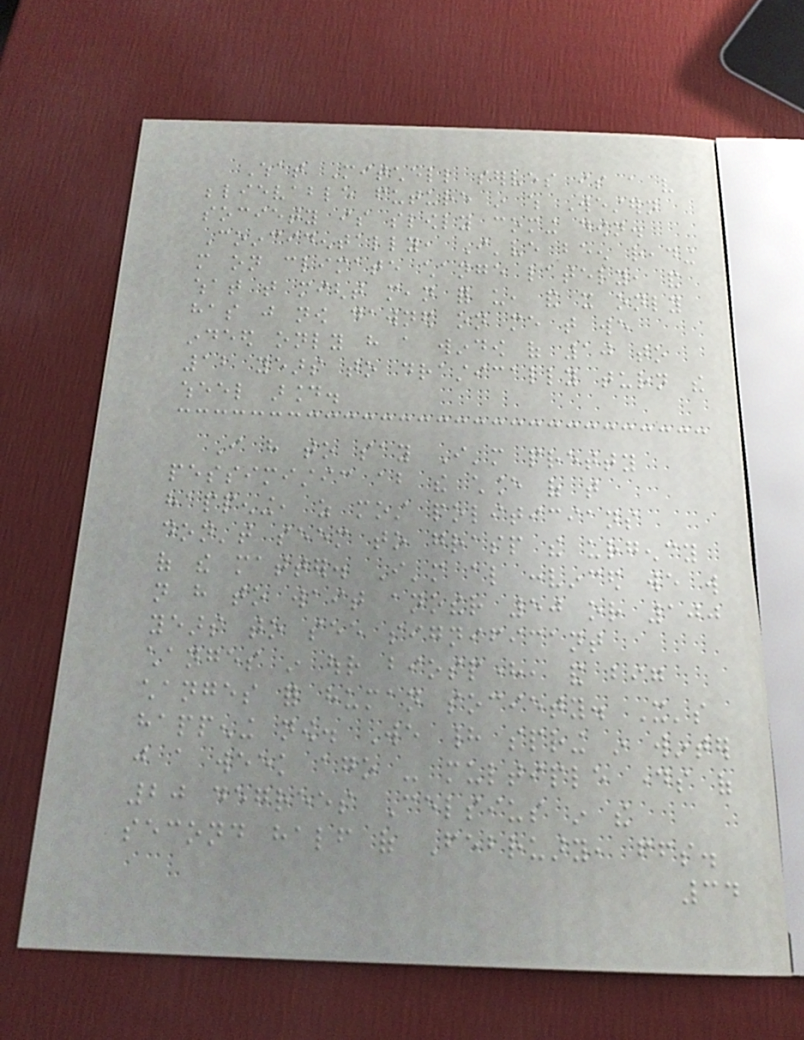What Mitchell serves is a very
believable future in which Western
society is slowly coming down.
Coincidentally, I've been reading
more on climate change lately, and
what that might mean for us, and it only
has just now dawned on me that we
indeed only have a window of 10 to
12 years to drastically turn the
wheel around.
I have to say I'm pretty
pessimistic about the chance of that
happening, as most politicians
don't seem to grasp the urgency
of the matter. I'm also convinced we will
not have to wait another 50 or 100
years to see significant
changes in our biosphere, and big
changes for human society. It's
happening now. We had spring in winter
just a week ago - multiple days of
20 degrees Celsius in the
second half of February, ffs.
34
